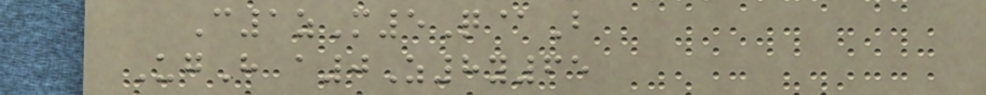C1zM5Q@B
UgH a0Z8y65
